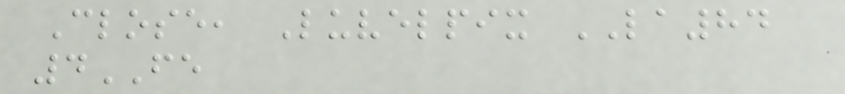Close, Luvelpix LA84
4FE
